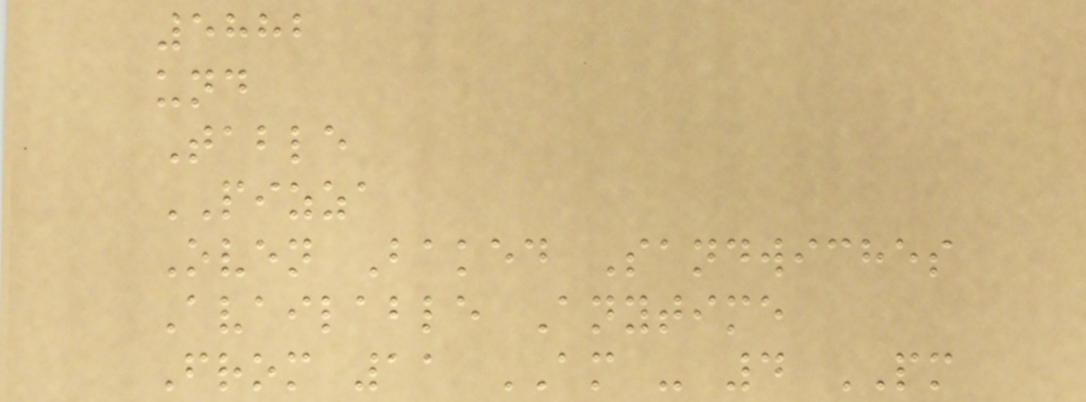5882
und
Table
PIZZA
Oven Baked Sandwiches
Available Anytime
From 11 AM - 4 PM
